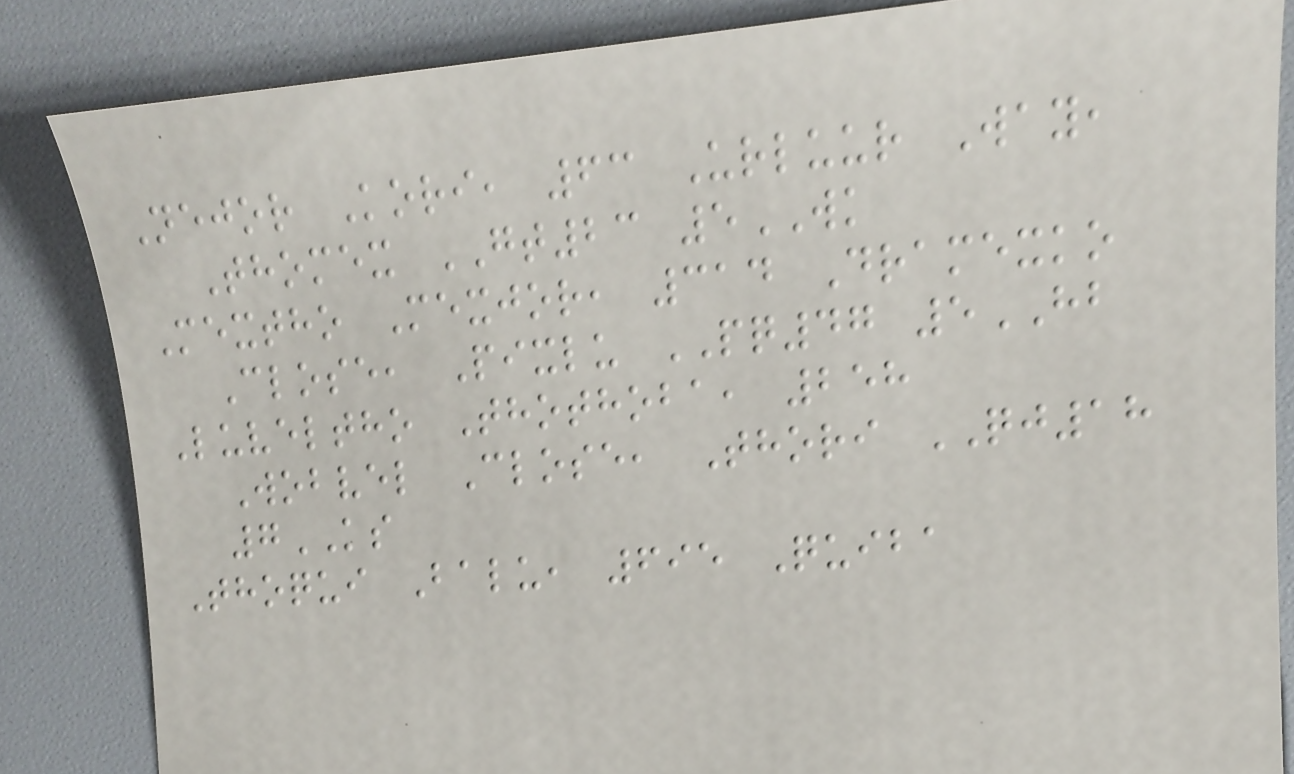Nejor Kori, 63 Urluur Way,
Thomex GT23 5WK
Mextho Mexjor, 314 Dramexko
Close, Pixlu PQ47 5HB
Luveltho Thothoba, 258
Wobvel Close, Thori QJ18
7KS
Thoqui Balu, 695 Quiba
